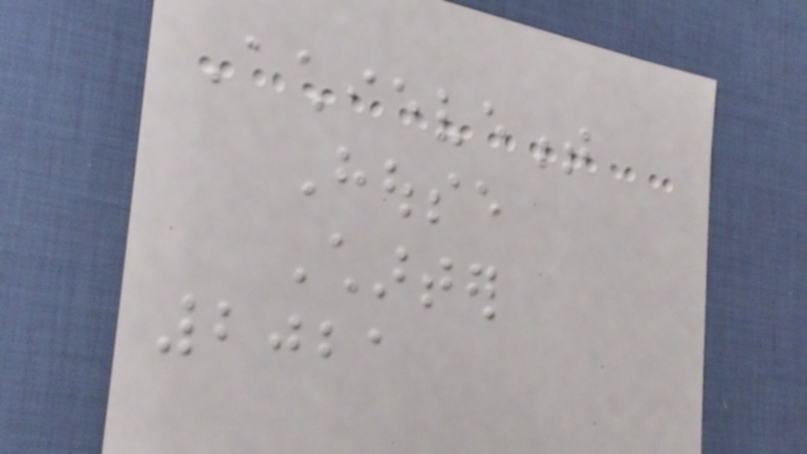Achievement
House
Charter
2021
